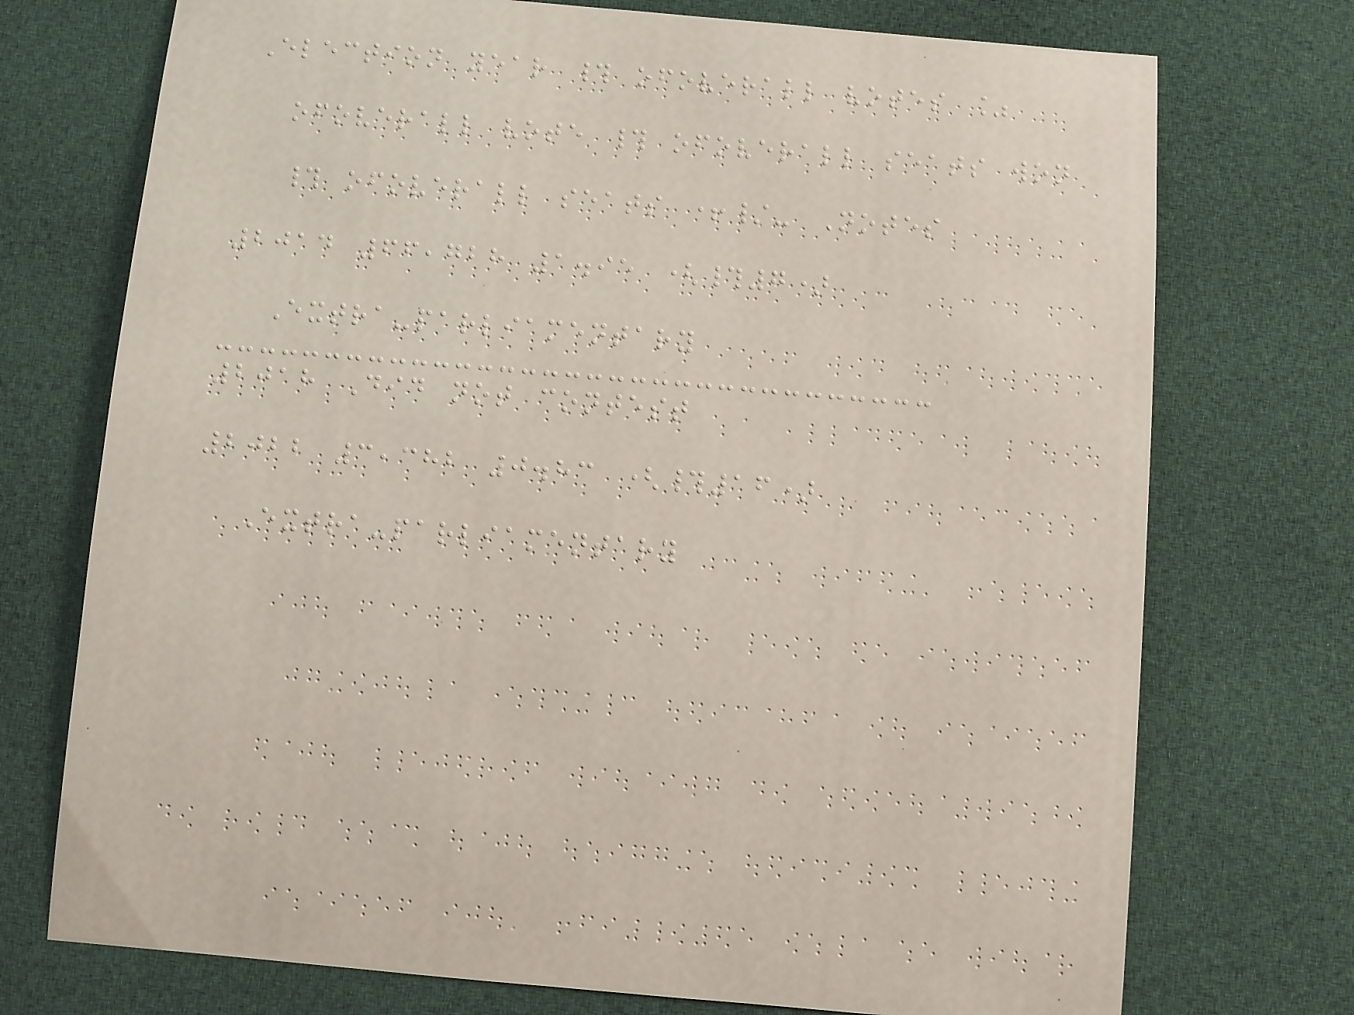Election year # ofoverall votes %
ofoverall vote # ofoverall seats won
# ofoverall seats +/- Notes
2014 66,728 1.95 (#7)
Extra-parliamentary
2018 Did not contest
2022 3,382 0.83 (#16)
Extra-parliamentary
